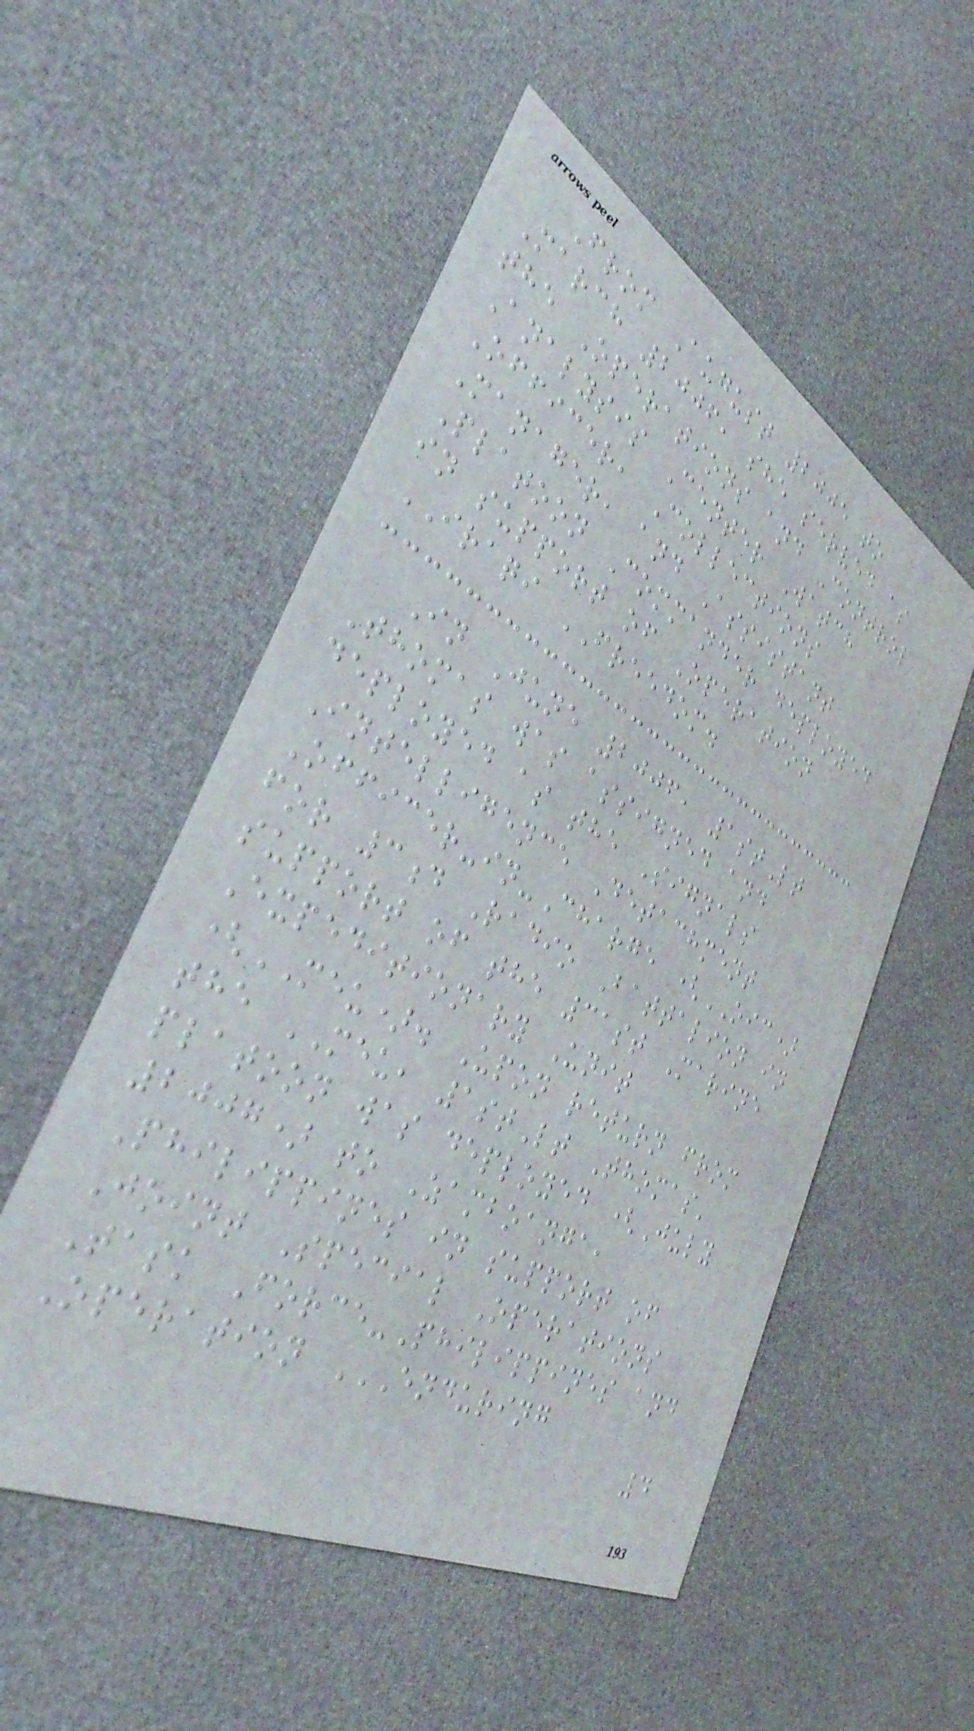From August 2005 to
March 2006, she served as
the Operations and Control
Analysis Center Watch
Officer, Collections
Manager, and Assistant
Platoon Commander deployed
in support of Operation
IRAQI FREEDOM.
In June 2006, 1stLt
Thomas was assigned and
deployed as the Signals
Intelligence Detachment
Officer-in-Charge (OIC)
for 3d Radio Battalion in
support of the 31st Marine
Expeditionary Unit
(MEU). Upon return from
the MEU, 1stLt Thomas'
platoon was deployed (July
2007) to Zamboanga,
Philippines in support of
Joint Special Operations
Task Force-Philippines and
Operation ENDURING
4
